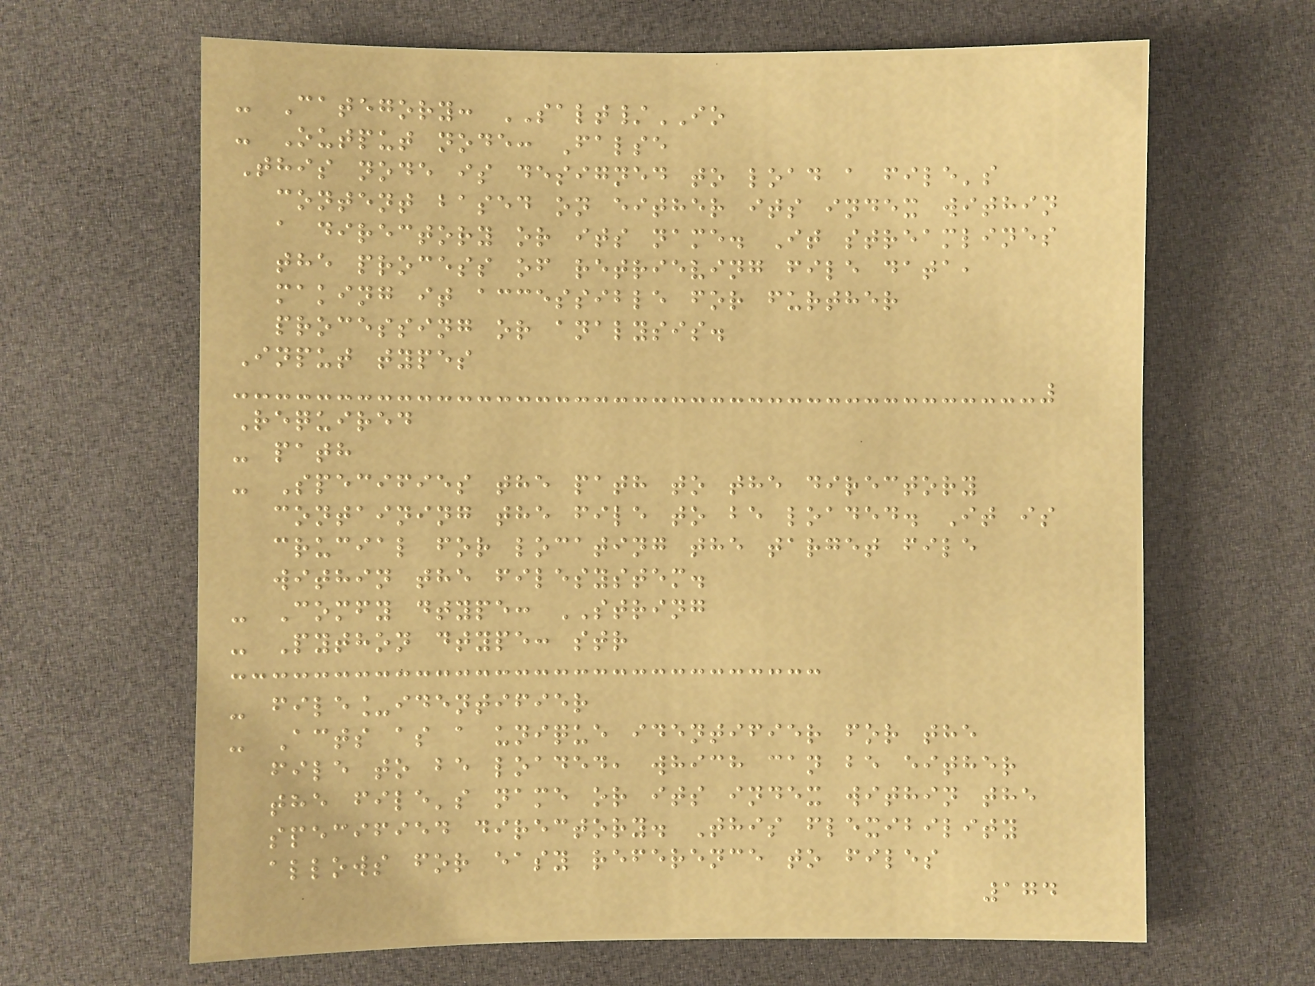- Category: SALT/IO
- Output node: False
This node is designed to load a file's
content based on either its index within
a directory or its name. It streamlines
the process of retrieving file data,
making it accessible for further
processing or analysis.
Input types
Required
- path
- Specifies the path to the directory
containing the file to be loaded. It is
crucial for locating the target file
within the filesystem.
- Comfy dtype: STRING
- Python dtype: str
- file_identifier
- Acts as a unique identifier for the
file to be loaded, which can be either
the file's name or its index within the
specified directory. This flexibility
allows for easy reference to files
174
